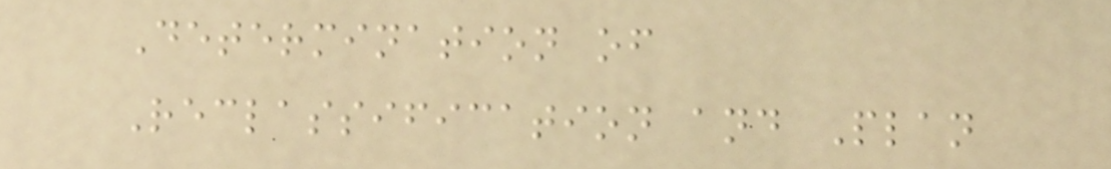Determination of
Reclassification and Plan
